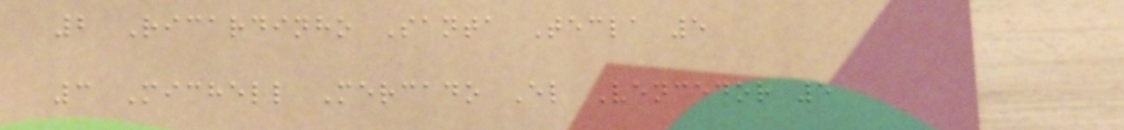2 Ricardinho Santa Tecla 5
3 Michell Mercado El Vencedor 5
